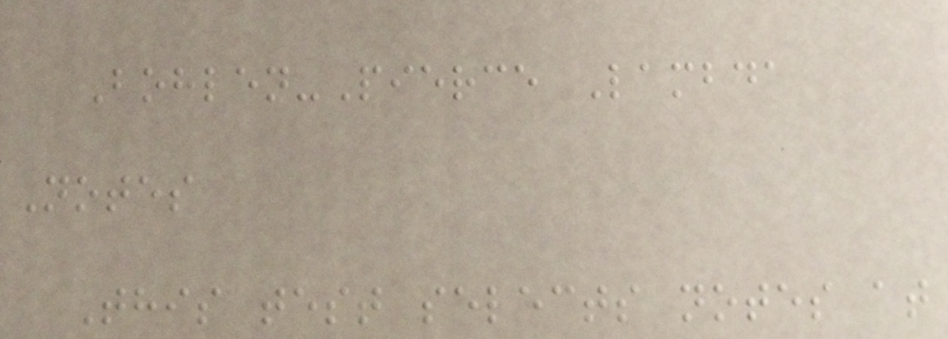Bohlen-Pierce Lambda
Notes
This test selects notes at
